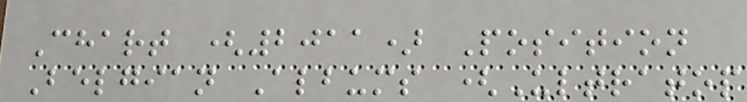Chart (2011) Position
Belgian Albums (Ultratop
